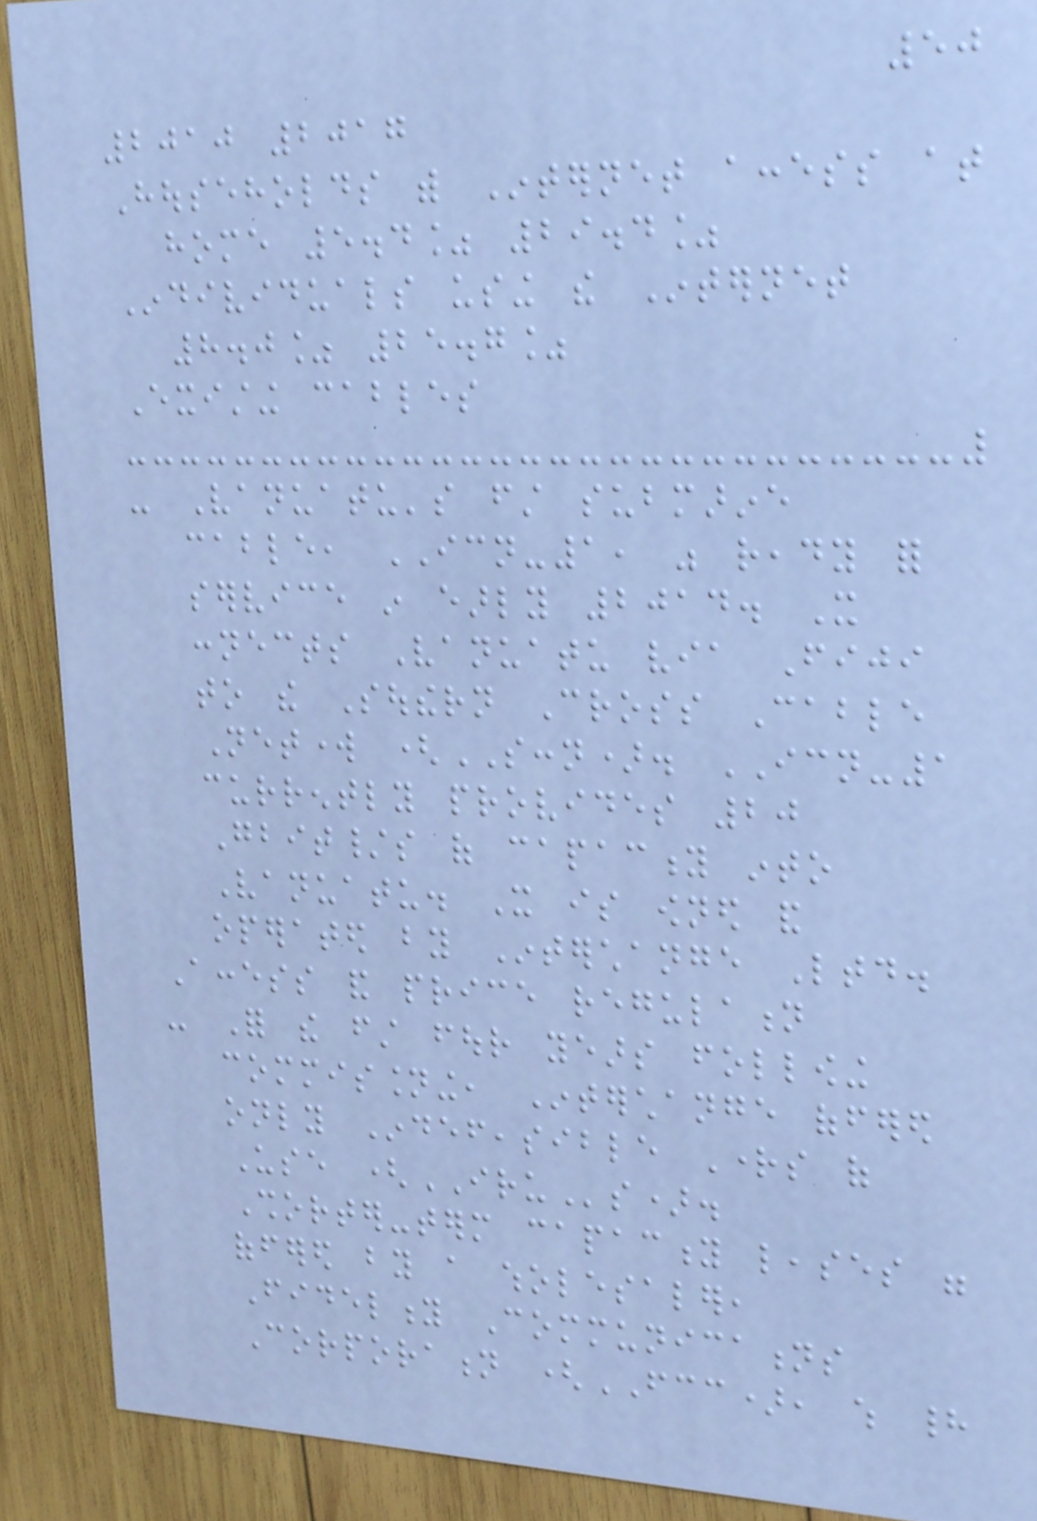50
2010 2017
Households with Internet access at
home 5.4% 29.4%
Individuals using the Internet
8.0% 25.7%
Existing cables
- Vanuatu's first submarine
cable, ICN-1, was ready for
service in early 2014. It
connects Vanuatu via Fiji
to the Southern Cross Cable
Network (SCCN). ICN-1
currently provides 20
Gbit/s of capacity into
Vanuatu. It is owned and
operated by Interchange Ltd.
Access and price regulation
- For the first four years following
commissioning, Interchange offered
only Indefeasible Rights of
Use (IRUs).
Shorter-term capacity leases were
offered by a wholesaler,
Fidelity Communications
Corporation (FCC), which had
